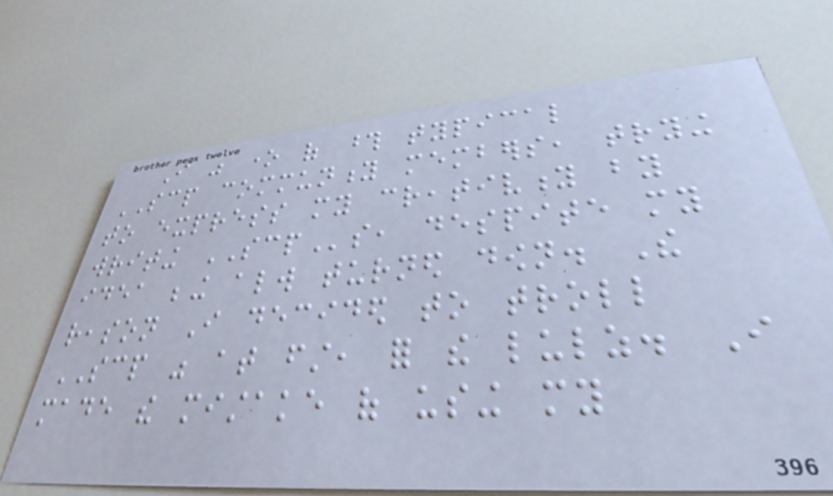I was one of those typical
SCP community members, trying
to express my creativity by
writing SCPs, despite my
idea being always turned down. The
reason I decided to troll
SCP was at first, for the lulz. I
made the mistake of using my
